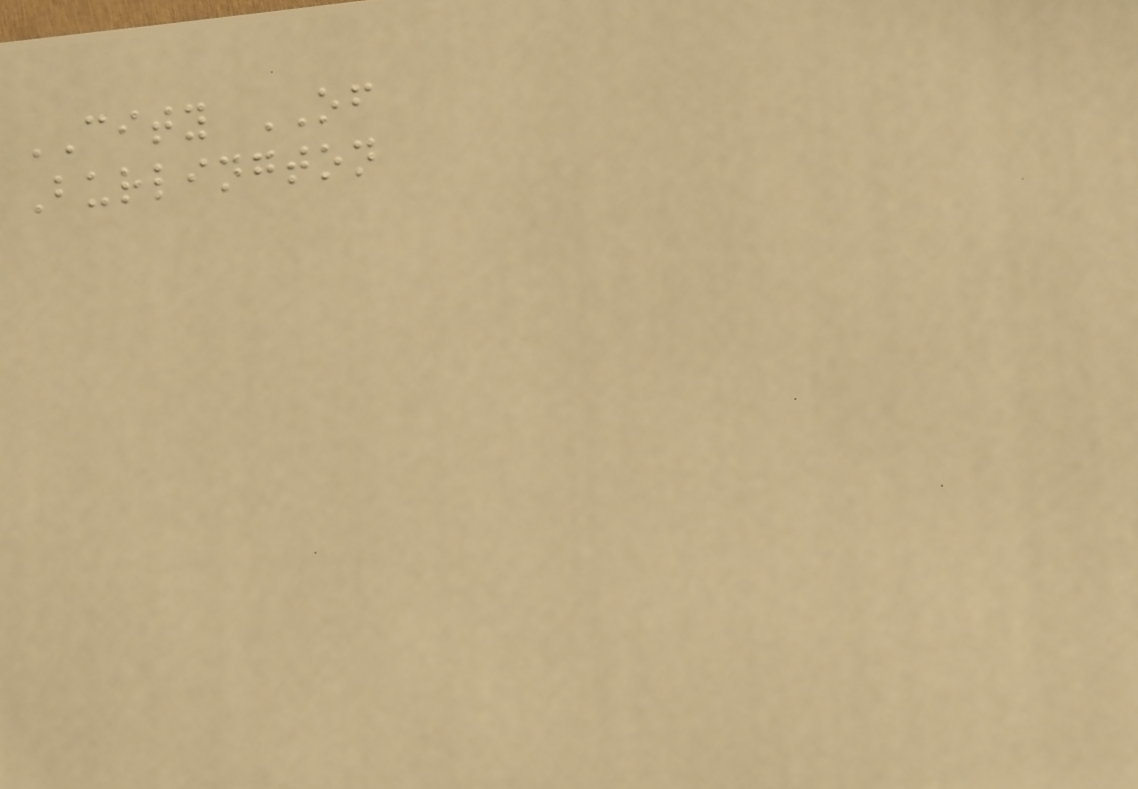CITY OF
Burlington
